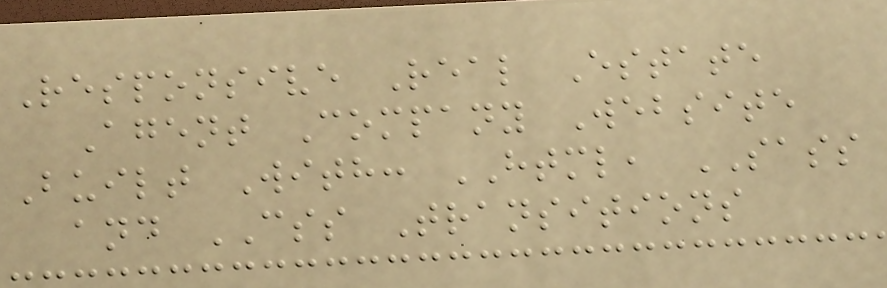Responsive Real Estate
Agent Company Website
Built With: HTML, SASS
and CSS Transitions
